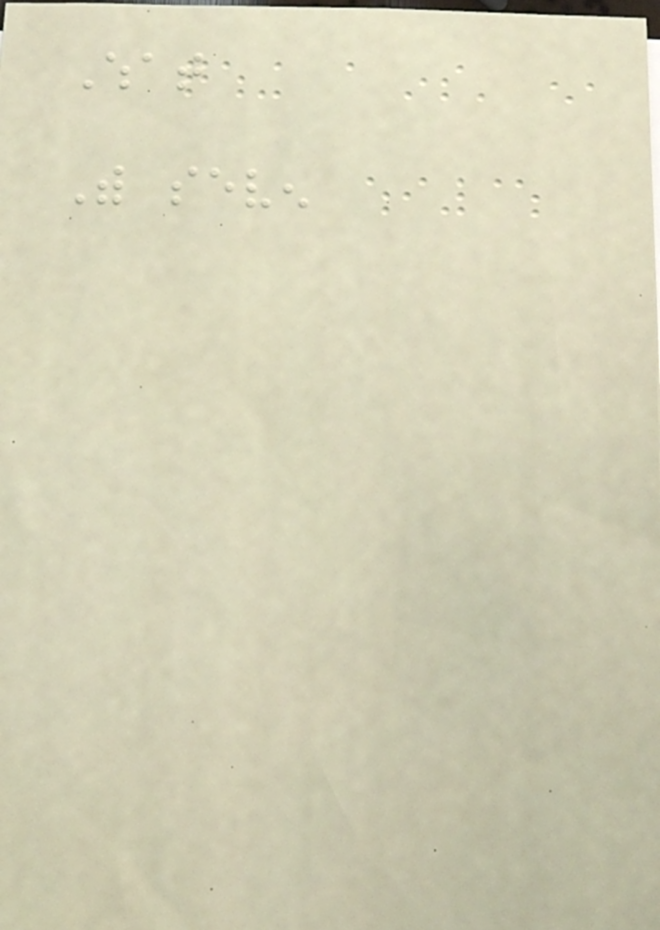What
With seven
